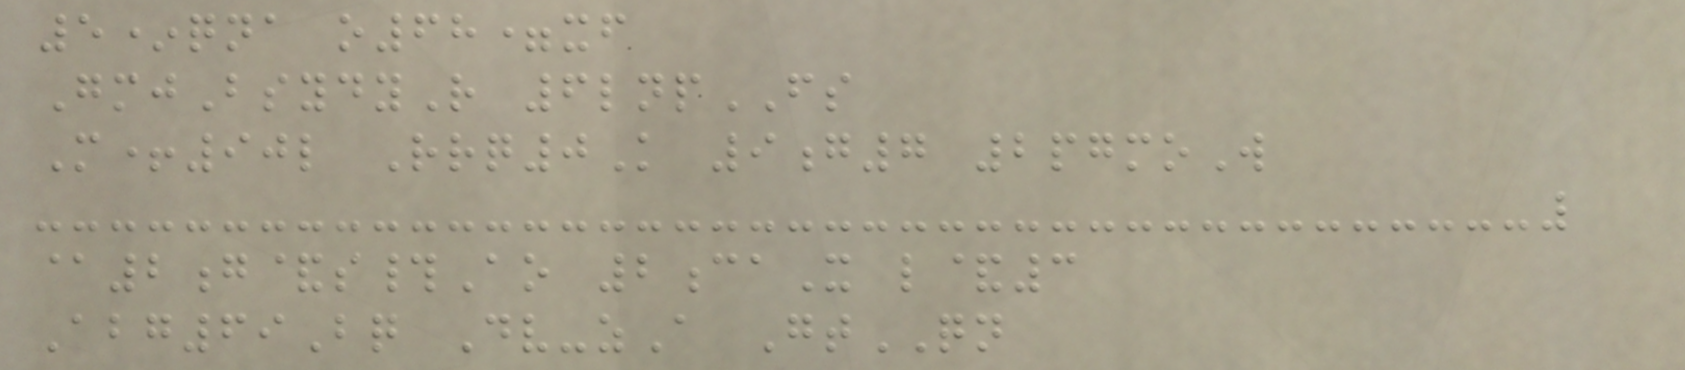5*qna o68=xf
GmjBsydyR 6lnpFS
M+90l Rrq0K 9g7 2pgmoW
@2g&s#Ao 2caX l&3
Abg69Bq Dv-zA GtQN
